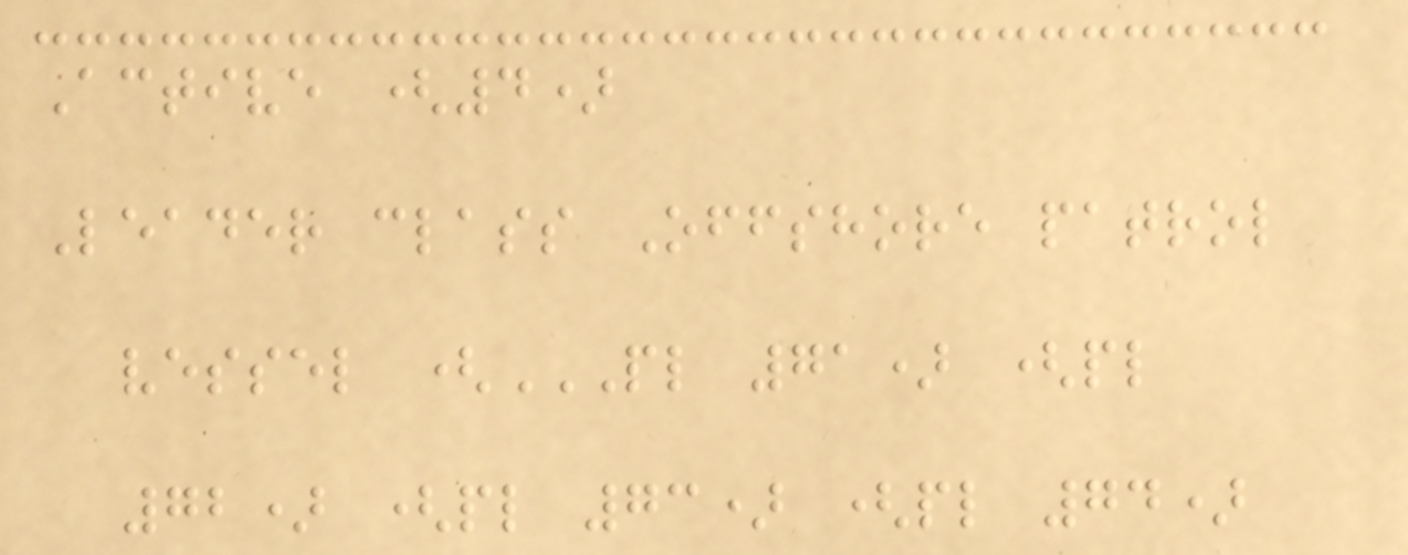Active (4)
Leader class Offshore patrol
vessel (PL 71) (PL
72) (PL 73) (PL 74)
